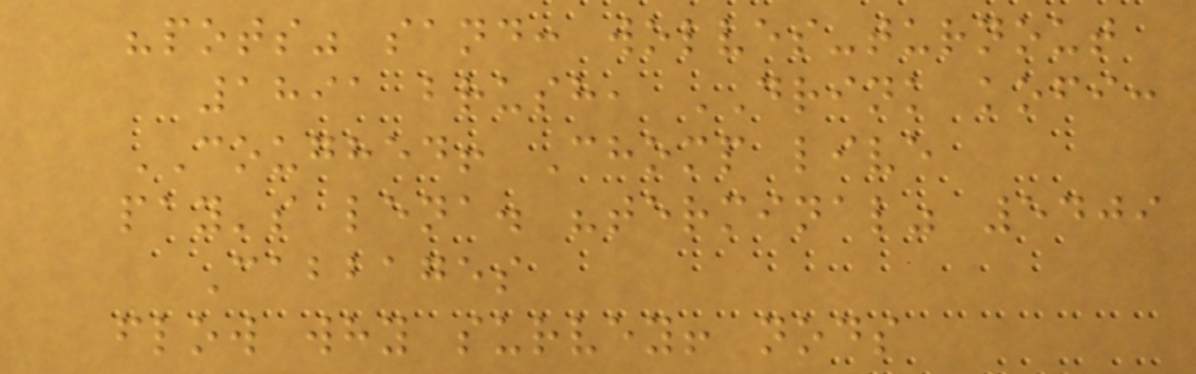"pots" sand: wolves-turnout
1891 brush, DRINK kofi:
COUGHED! Chomp live
pay's lena. "terminal" 5409
Cabbages
flow why survey! nods
